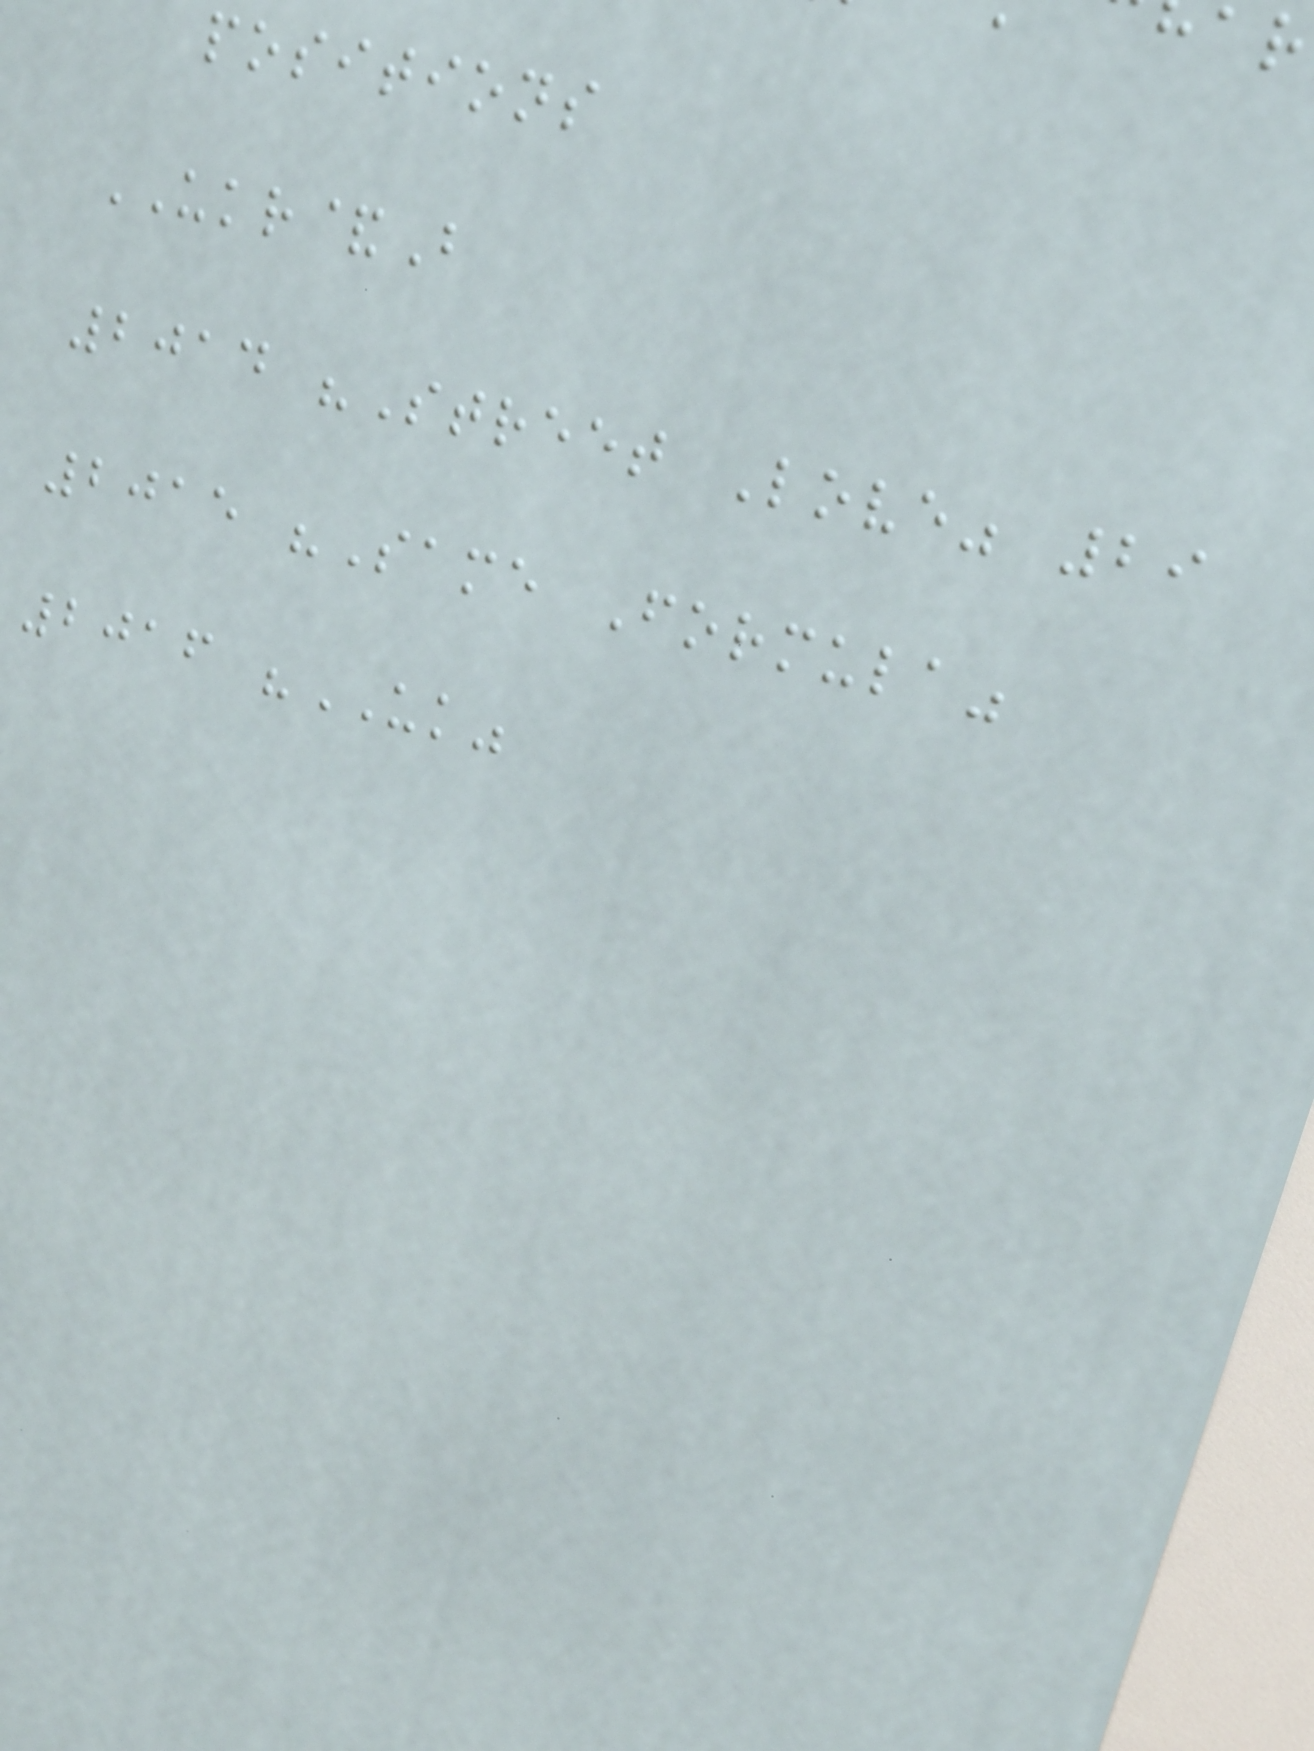positions
UKR&B
2014 "Street Love" 29
2015 "Same Formula"
2016 "UK"
